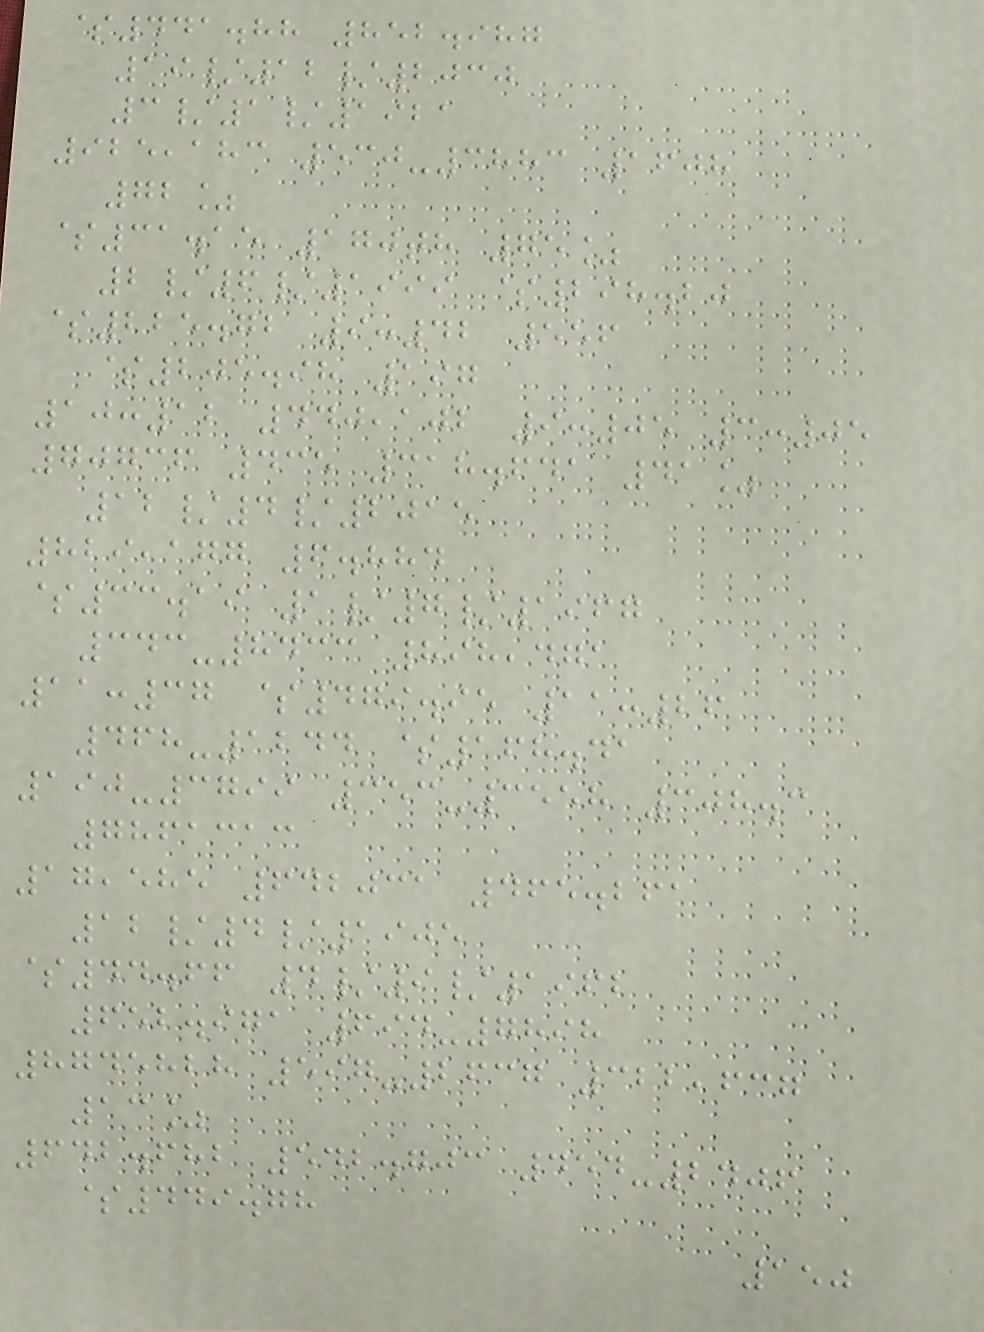$441.88 852.987
19/12/2030
3/1/1921
925,183 530-3883 1608
72%
$31.15 170th 75%
2/6/1999 $298.20
$225.72 9:42 556
$205.98 197
10:12 440,102 9:05 3:05
70736 435 318.641 41%
12/4/2015
829,177 6.884
$33.19 1/7/1967
343-8433 898,471
11:37 $479.95 11:26
468-1244 $168.41
190-3799 353-3558 308.3
7861313
17,585 642031 465.261
12/4/1905
$44.66 4/9/1962
652.971 694-7898
8745828 597-2637 322,637
13%
642.682 542.703 454-2406
$449.78
150
